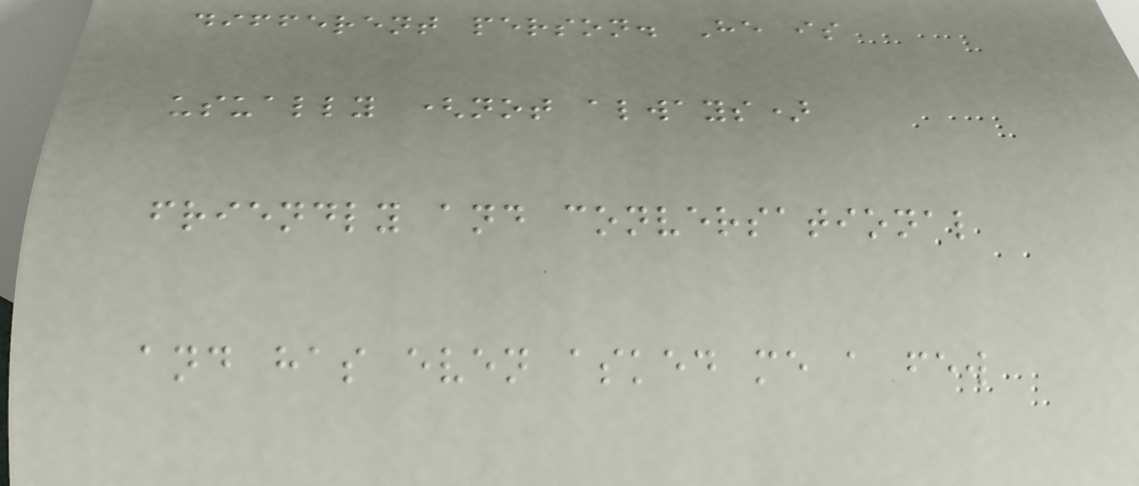different person. He is
usually (not always)
friendly and conversational
and has even asked me a few
